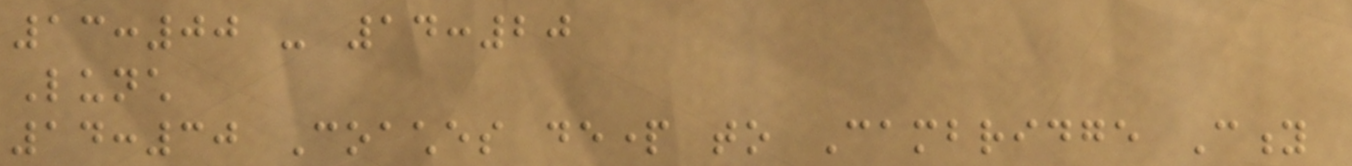13:00 - 14:20
Lunch
14:30 Coaches depart to Cambridge City
